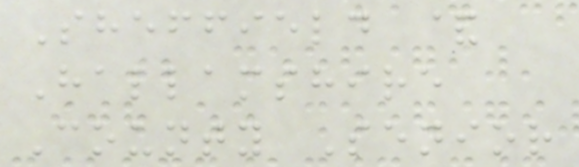Sheffield &
Hallamshire
County Senior
